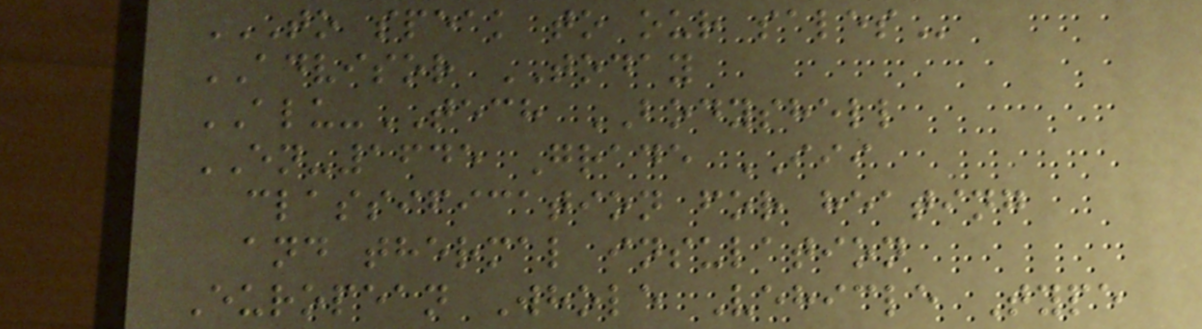TO SPEAK TO OUR SALES
ADVISOR TODAY
ALU-TECH BODYSHELL
EN-1645 Grade III
classification for heating
and thermal insulation
European Whole Vehicle Type
